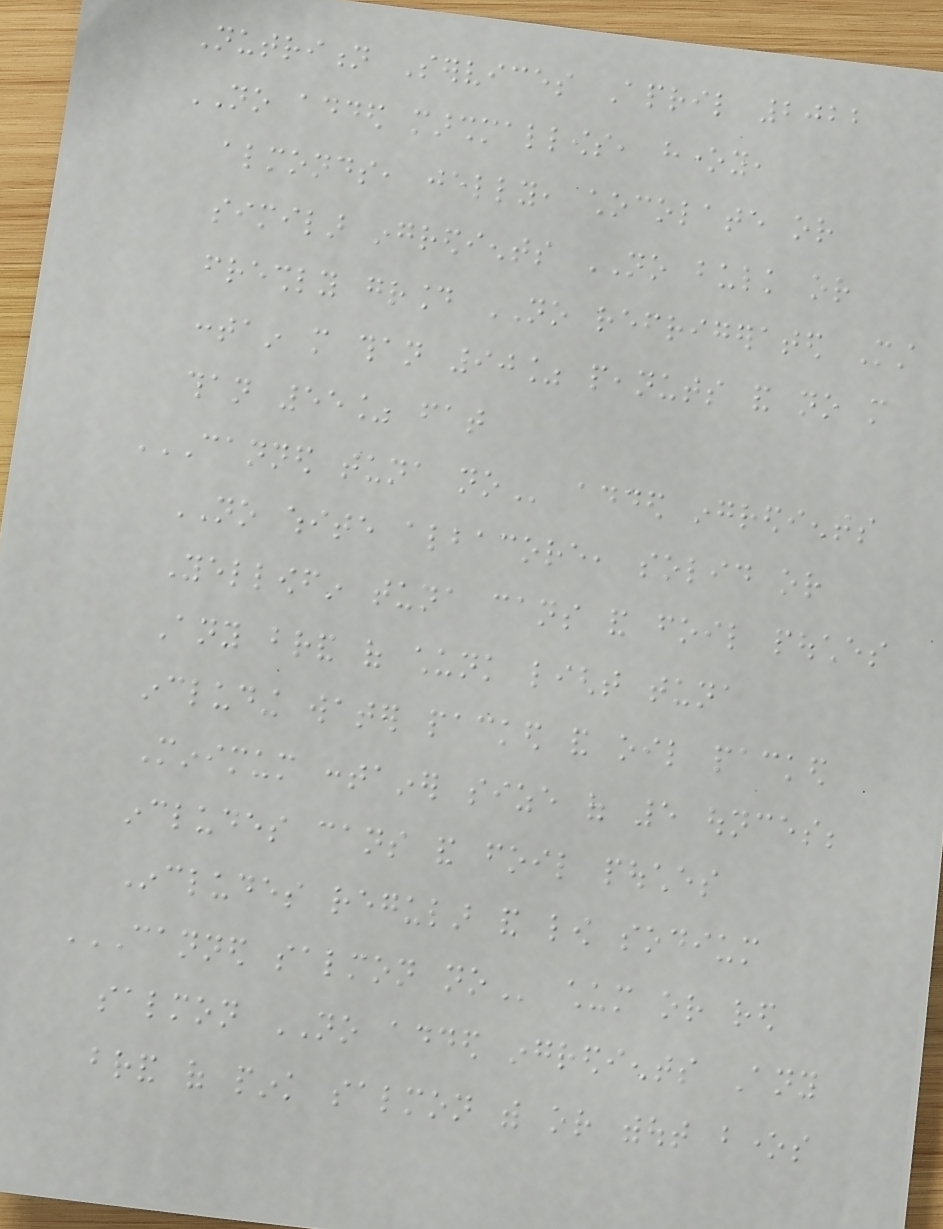Nutrition Services April 2022
NO added marshmallows, honey,
almonds, jelly, chocolate or
similar ingredients NO bulk or
freshly ground NO refrigerated Must
contain more than 90% peanuts and no more
than 55% fat
CANNED TUNA NO added ingredients
NO white albacore, solid or
Yellowfin tuna cans and foil pouches
Any brand of chunk light tuna
including water packed and oil packed
Minimum container size of 5 ounces;
includes cans and foil pouches
Includes regular and low sodium
CANNED SALMON NO chum or red
salmon NO added ingredients Any
brand of pink salmon with or without bones
